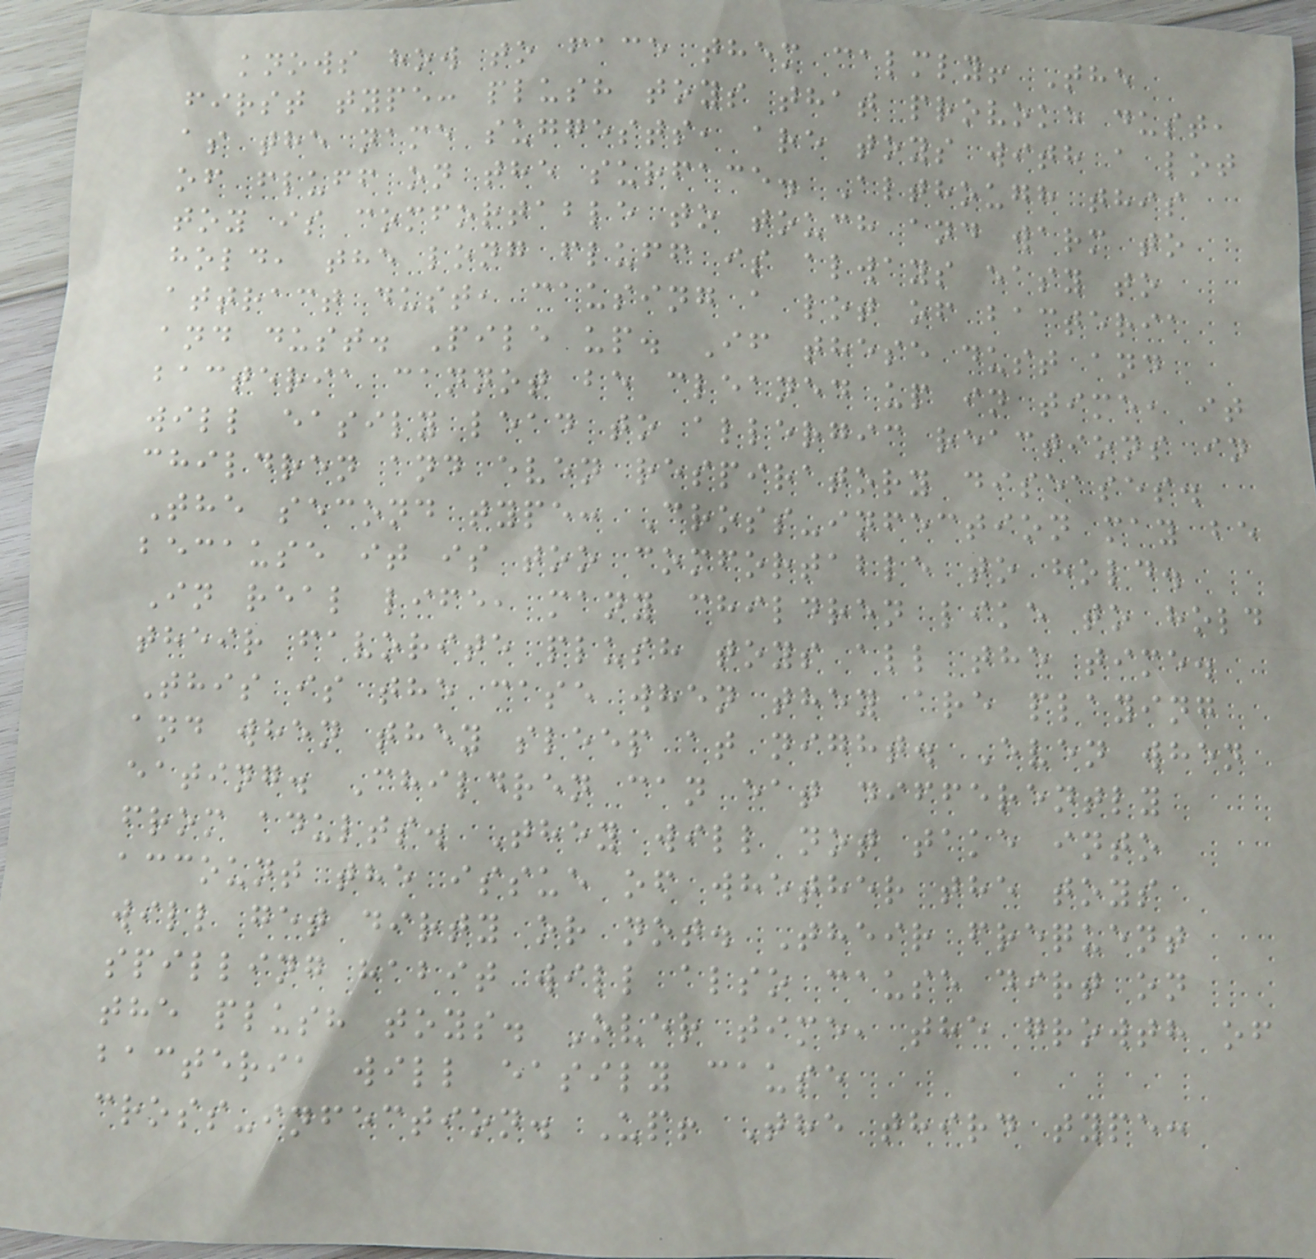knows how to face them calmly! The
first type: plush toys that provoke dust,
as the name suggests, are toys with a lot
of fluff on the surface. Although this
toy is comfortable to touch and warm to
hold, the long fluff is always easy to
attract dust, causing a lot of bacteria
and dust. Pile up. If these dust and
bacteria cannot be cleaned up in time, it
will easily lead to allergic reactions in
children and even respiratory diseases.
The second type: Cross-infection may be
because it is too comfortable to hold.
In real life, many children like to hold
their favorite plush toys all the time.
This is the case when they are playing
and when they sleep at night. Even when
eating. Children can eat differently
from adults. They will not take into
account the issue of whether the toys
will get dirty or not. Their frequent
spilling habit will also cause dirt on
the plush toys. Over time, the growth of
bacteria will easily cause
cross-infection. Up! The third type:
